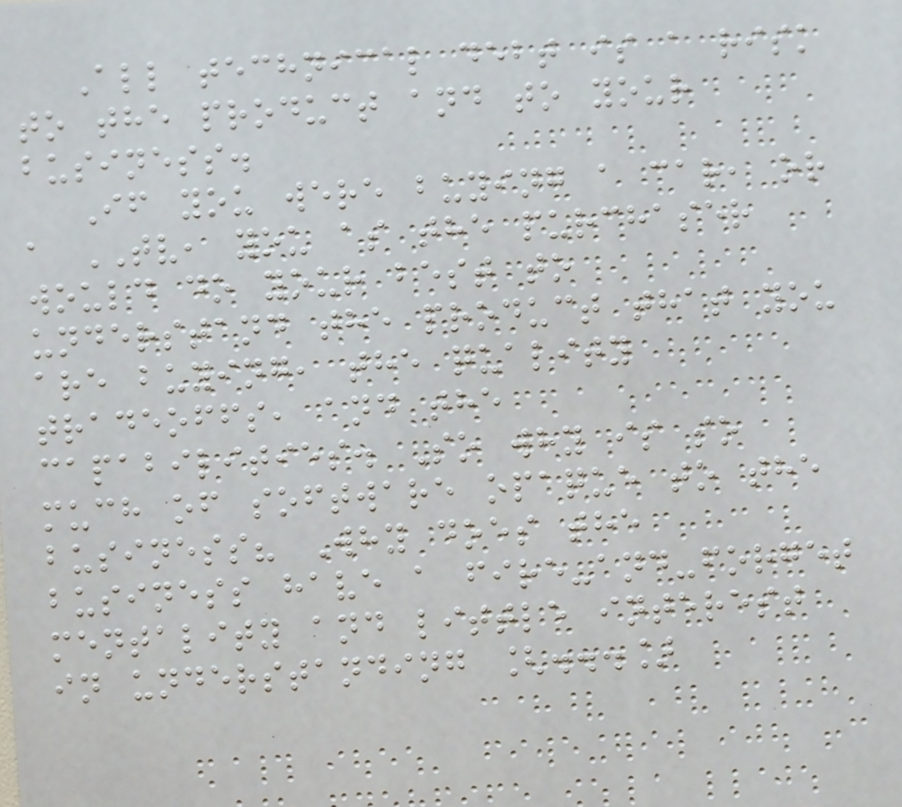All technical debt is a risk
to the product and to your
business.
If you were buying a car, or
a TV, you as the purchaser
would do your best to
understand the product that you
are buying, the quality
tradeoffs, and the
capabilities. So why is so
much of software opaque to the
business? Why does the
business have a fire-and-forget
mentality and little interest
in understanding [...]
